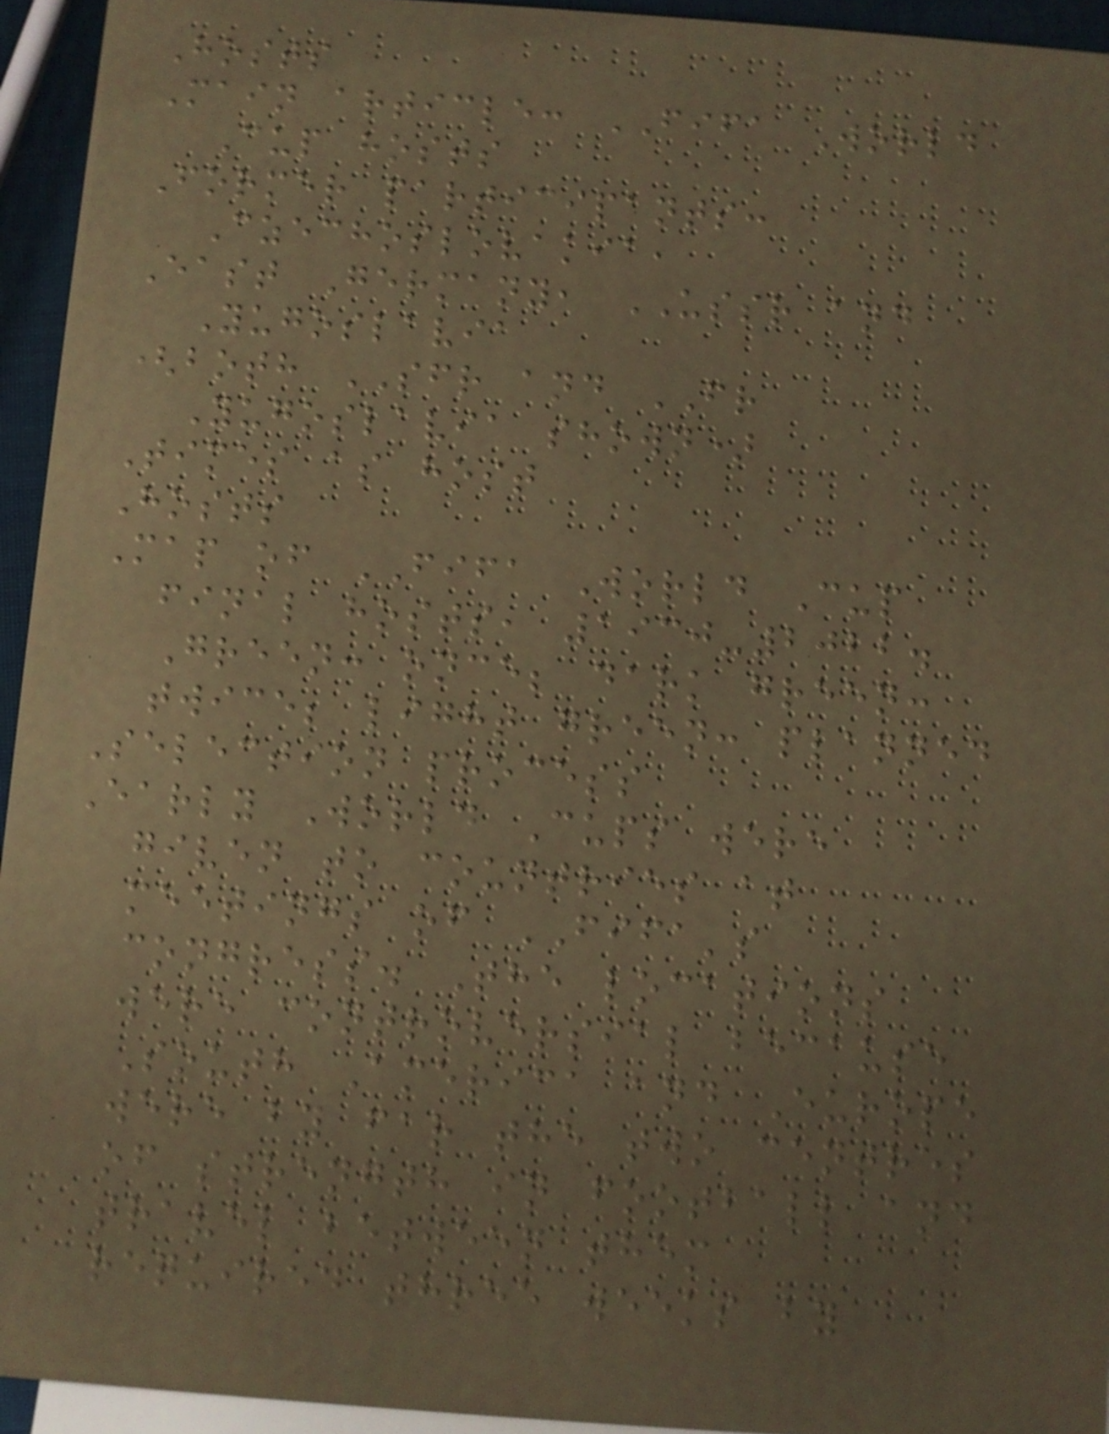Hosts
Main article: FIFA World
Cup hosts
Former participants:
Czechoslovakia,
East Germany, USSR and
Yugoslavia
(both SFR and FR
Yugoslavia shown)
Times as host
Hosts
Map of FIFA World Cup
final hosts, 1930-2022.
Green: once; dark green:
twice; light green: planned
Selection process
Early World Cups were
given to countries at
meetings of FIFA's
congress. The locations
were controversial because
South America and Europe
were by far the two centres
of strength in football and
travel between them
required three weeks by
